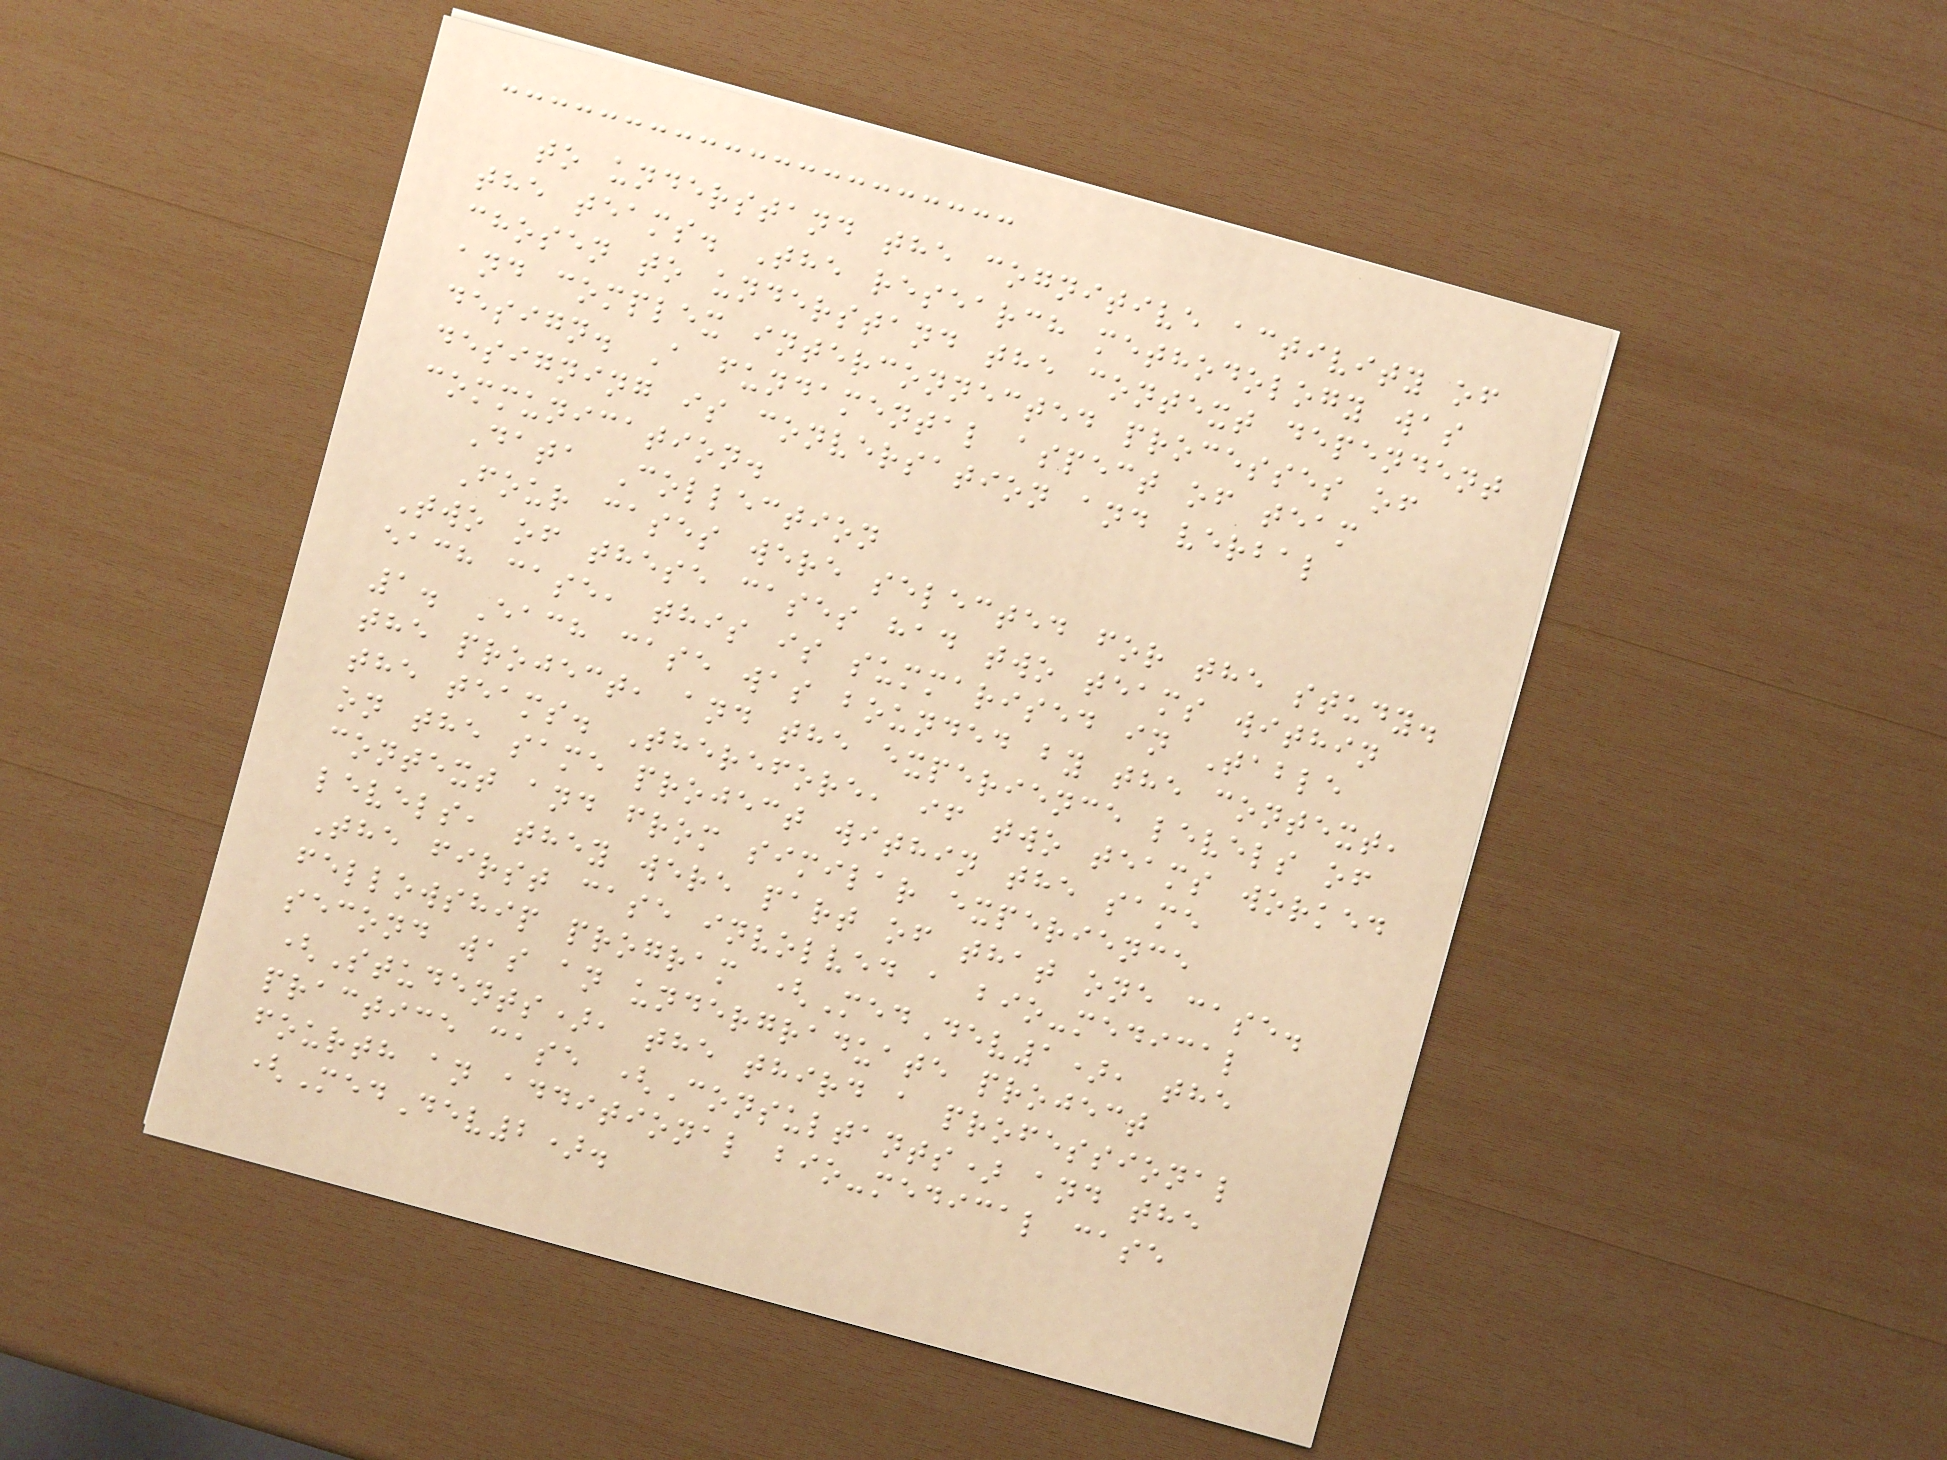to understand the cognitive activity of
the teams. The research methodology was
chosen to understand the context dependent
and complex interconnected processes of
design. A fundamental aspect of team
designing is conversation and verbal
communication.
Data Collection
Four cases were selected for the study.
Two of these cases had two teams within
each case, this is summarised in Table
1. Each case was bounded by the context,
the project, and the experience levels of
the teams. Therefore, if two teams worked
on the same project within the same
context and from similar experience
levels, they were part of that one case.
The first case involved a bio-medical
fellowship program (MedDev1), the
second was an undergraduate project
(Students), the third a professional
practice case (Consultants) and the
fourth an additional bio-medical case
(MedDev2).
